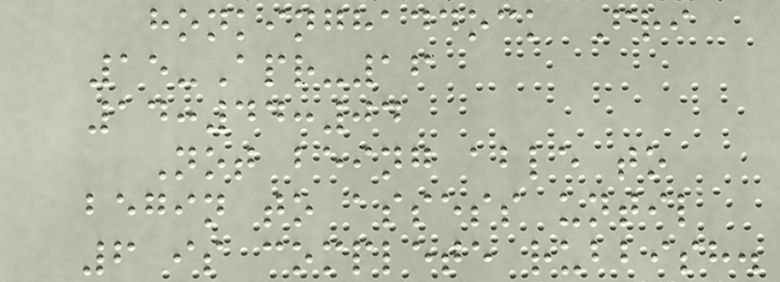honkinghaddock Fri
15-Apr-16
14:44:04
Not being able to
begin to assess until
6 is complete rubbish.
